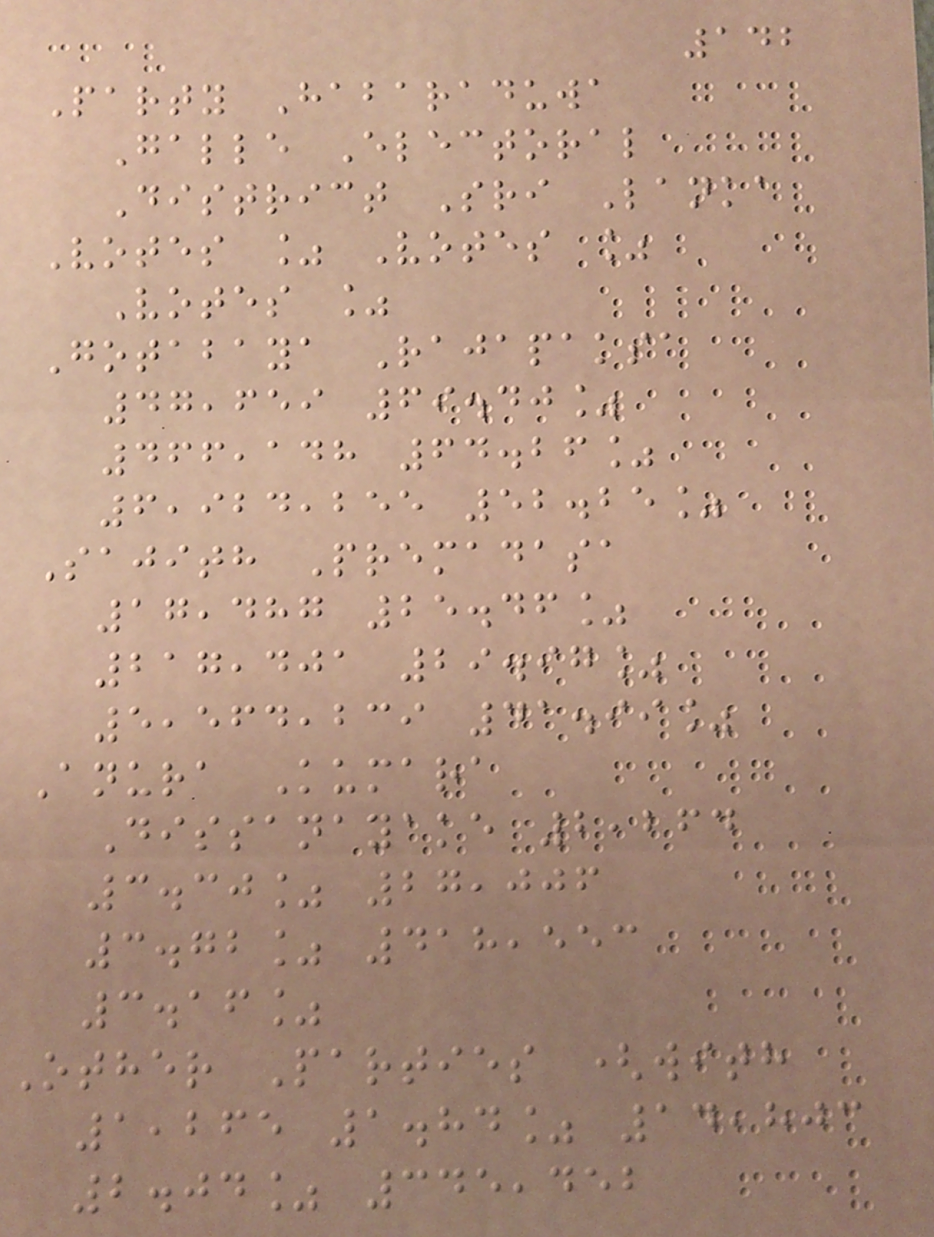142
Party Habaraduwa
Galle Electoral
District Sri Lanka
Votes % Votes %
Votes %
Gotabaya Rajapaksa
47,659 69.40%
466,148 64.26%
6,924,255 52.25%
Sajith Premadasa
17,487 25.46%
217,401 29.97%
5,564,239 41.99%
Anura Kumara
Dissanayake 2,264
3.30% 27,006
3.72% 418,553
3.16%
Other Parties (with
1,265 1.84% 14,803
2.04% 345,452
